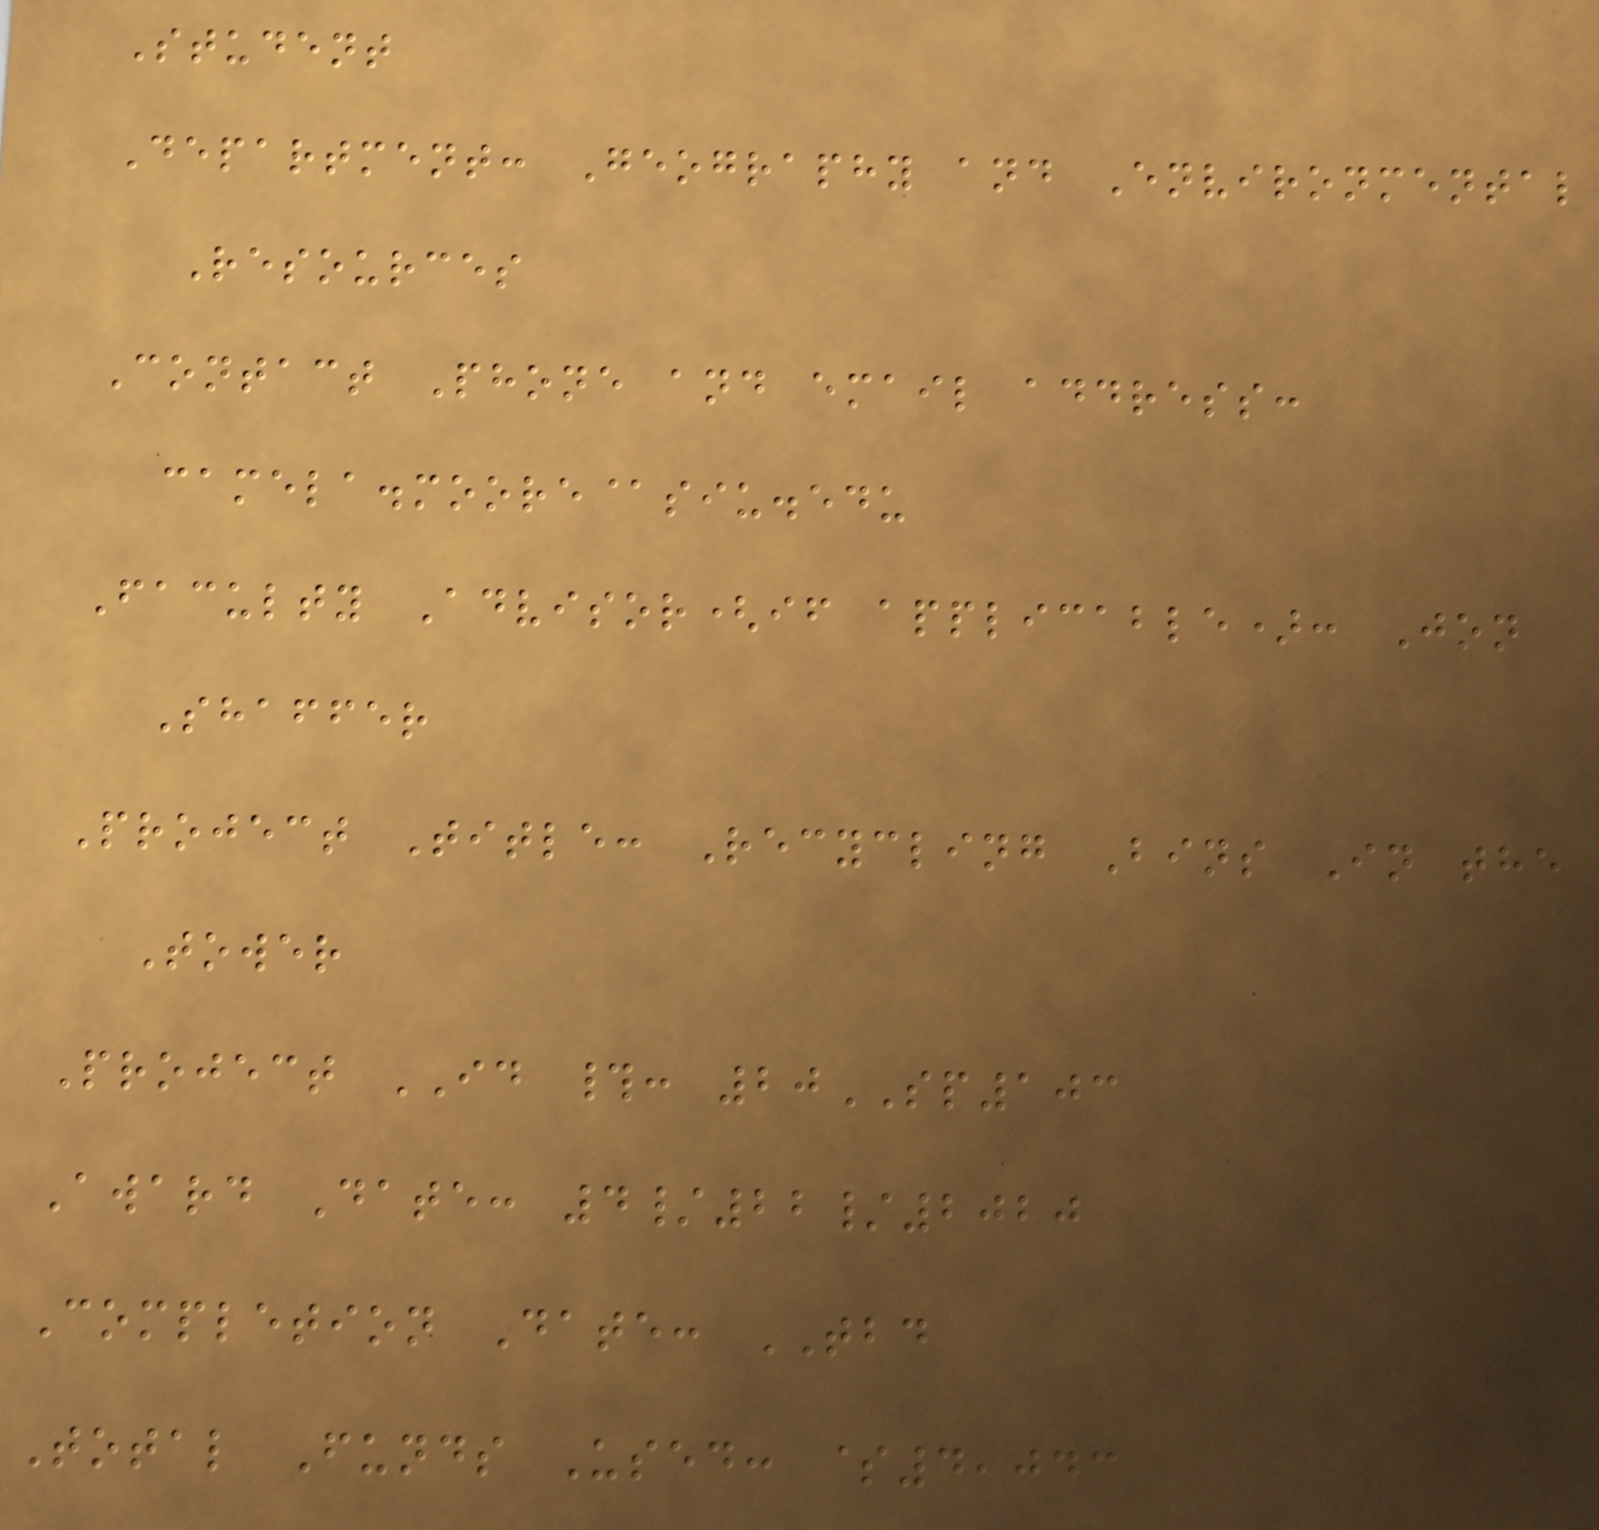Student
Department: Geography and Environmental
Resources
Contact Phone and email address:
camela.moore@siu.edu
Faculty Advisor(if applicable): Jon
Shaffer
Project Title: Recycling Bins In the
Tower
Project ID #: 20SP103
Award Date: 4/22/2020
Completion Date: TBD
Total Funds Used: $4,043
